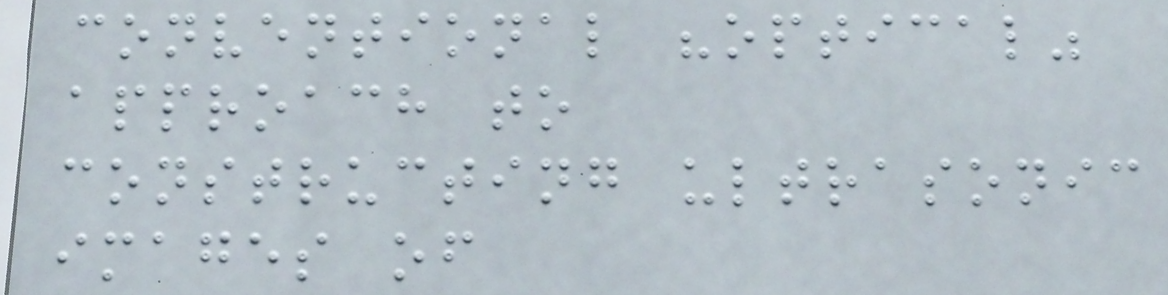conventional "optical"
approach to
constructing ultrasonic
images of
